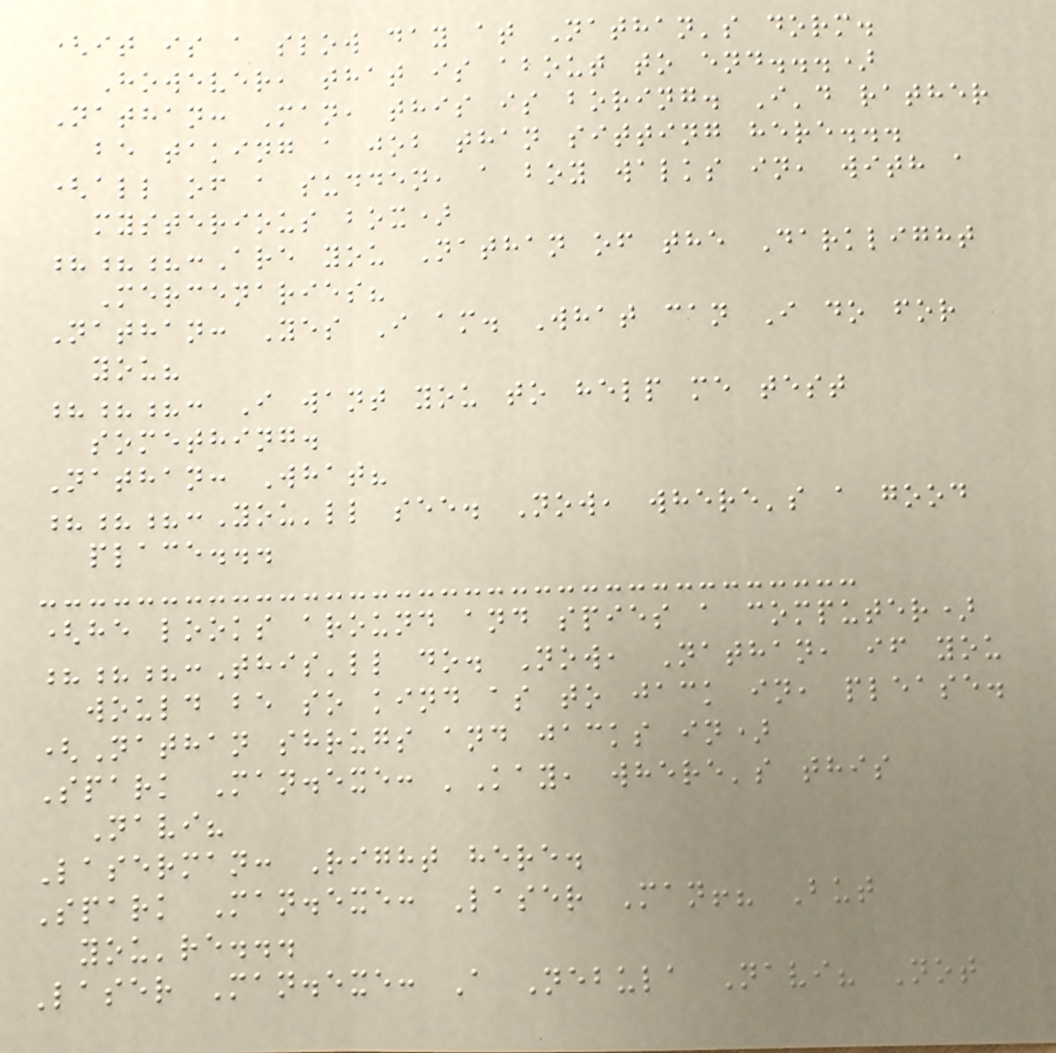(it is a slow day at Nathan's dorm.
However, that is about to end...)
Nathan: Man, this is boring. I'd rather
be taking a job than sitting here...
(all of a sudden, a boy walks in, with a
mysterious box)
???:Are you Nathan of the Darklight
Mercenaries?
Nathan: Yes I am. What can I do for
you?
???: I want you to help me test
something.
Nathan: What?
???:You'll see. Now, where's a good
place...
(he looks around and spies a computer)
???:This'll do. Now, Nathan, if you
would be so kind as to jack in, please.
(Nathan shrugs and jacks in)
Spark Man.exe: 'Kay, where's this
Navi?
Laserman: Right here.
Spark Man.exe: Laser Man!? But
you're...
Laser Man.exe: A Nebula Navi? Not
